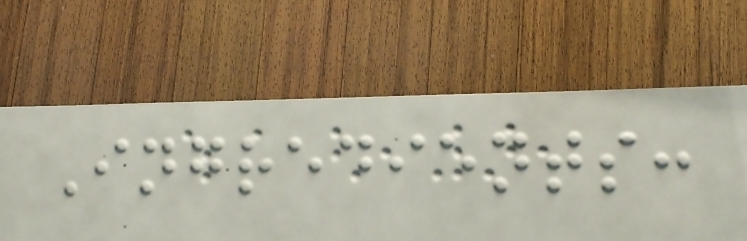Ingredients:
